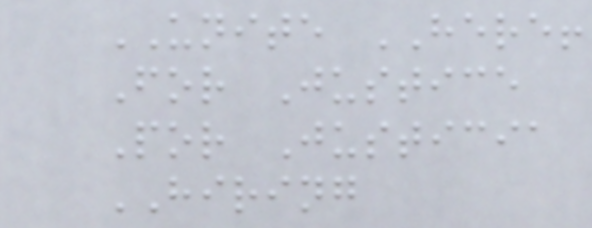UNITE HERE!
For Justice
Por Justicia
HIRING
